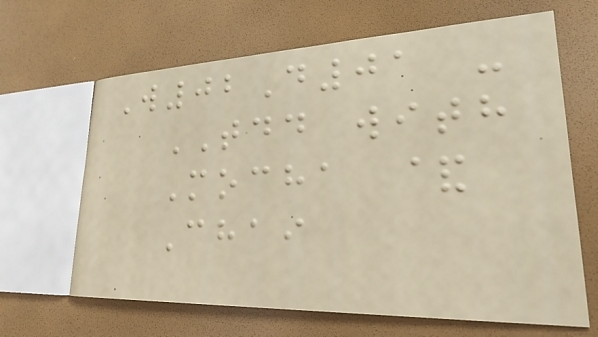W02D01 -
TDD with
Mocha &
Chai
